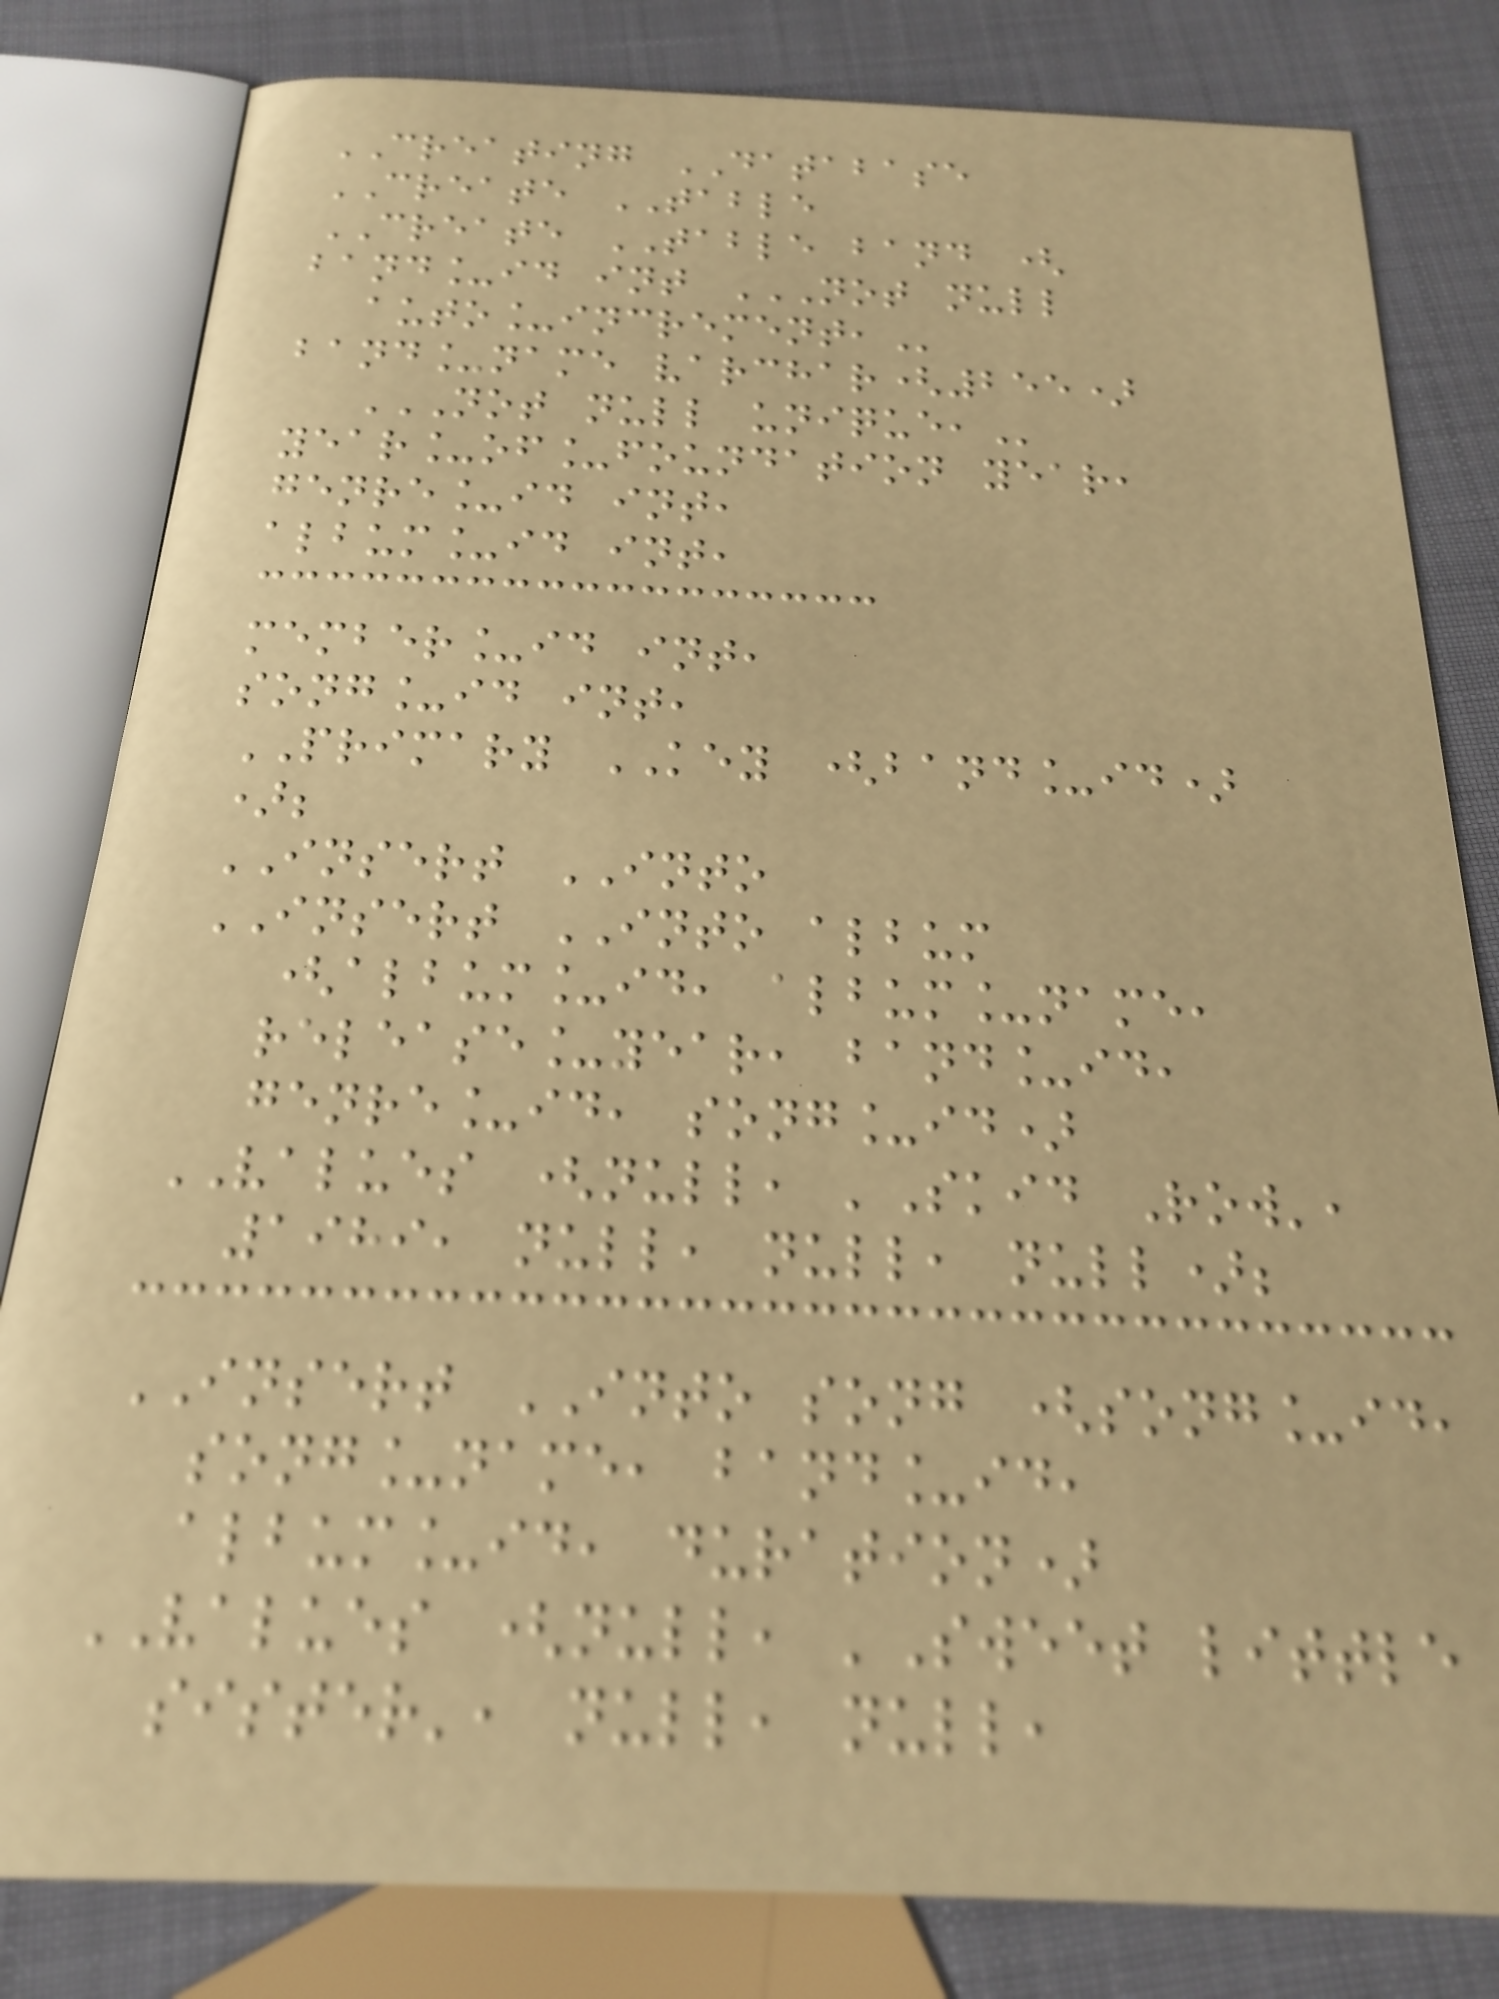CREATING DATABASE
CREATE TABLE
CREATE TABLE band (
band_id int NOT NULL
AUTO_INCREMENT,
band_name varchar(255)
NOT NULL UNIQUE,
year_of_foundation year,
genre_id int,
album_id int,
member_id int,
song_id int,
PRIMARY KEY (band_id)
);
INSERT INTO
INSERT INTO album
(album_id, album_name,
release_year, band_id,
genre_id, song_id)
VALUES (null, 'Skid Row',
1989, null, null, null);
INSERT INTO song (song_id,
song_name, band_id,
album_id, duration)
VALUES (null, 'Sweet little
sister', null, null,
